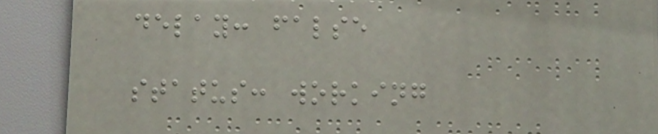delay: false
status: working
